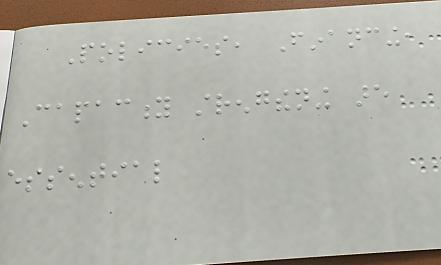Policies, Financing,
Capacity strengthening are
essential
